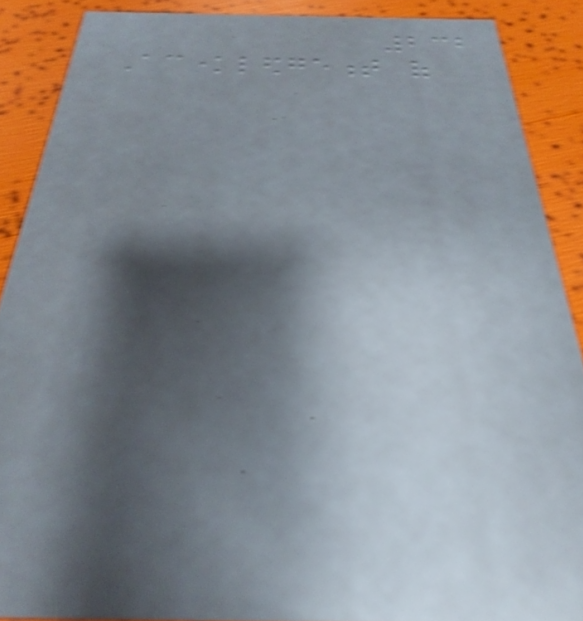232
Acknowledgement of
